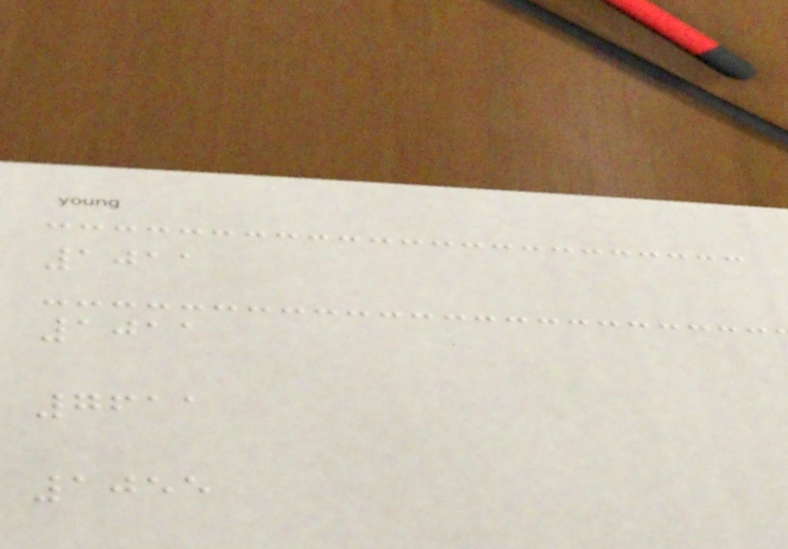1011
1011
7611
1055
